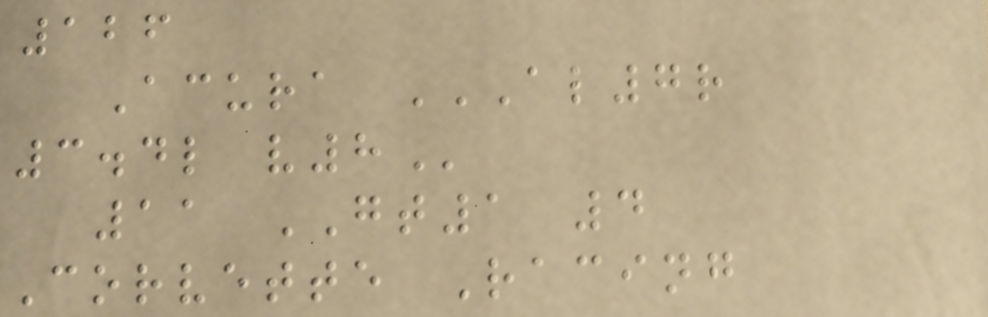126
Acura AL7R
3.4L V8
11 GT1 4
Corvette Racing
